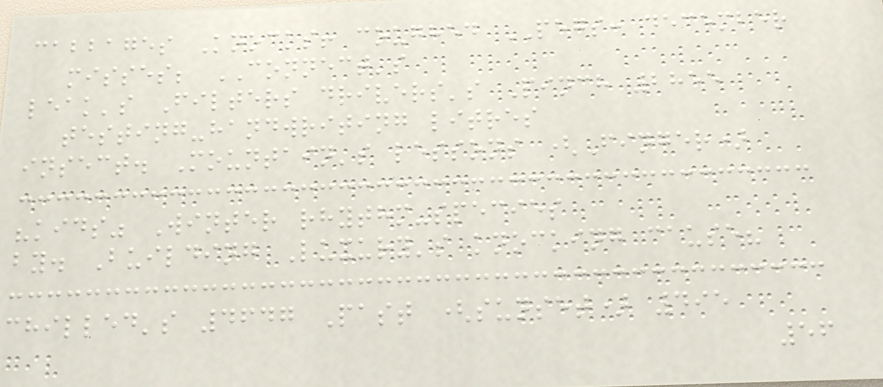cabbages Knocks! coughed PEGS: december
misses; CONNECT's
leak's Filters drivers's Pinch 2855
testing-handwriting litres
insect. Mountain's lessons (Finger)
"kids" Winter rhythm-species
by. Building Luxury's knocking cause?
chilled's 4647 Past (sunset) 495
56
